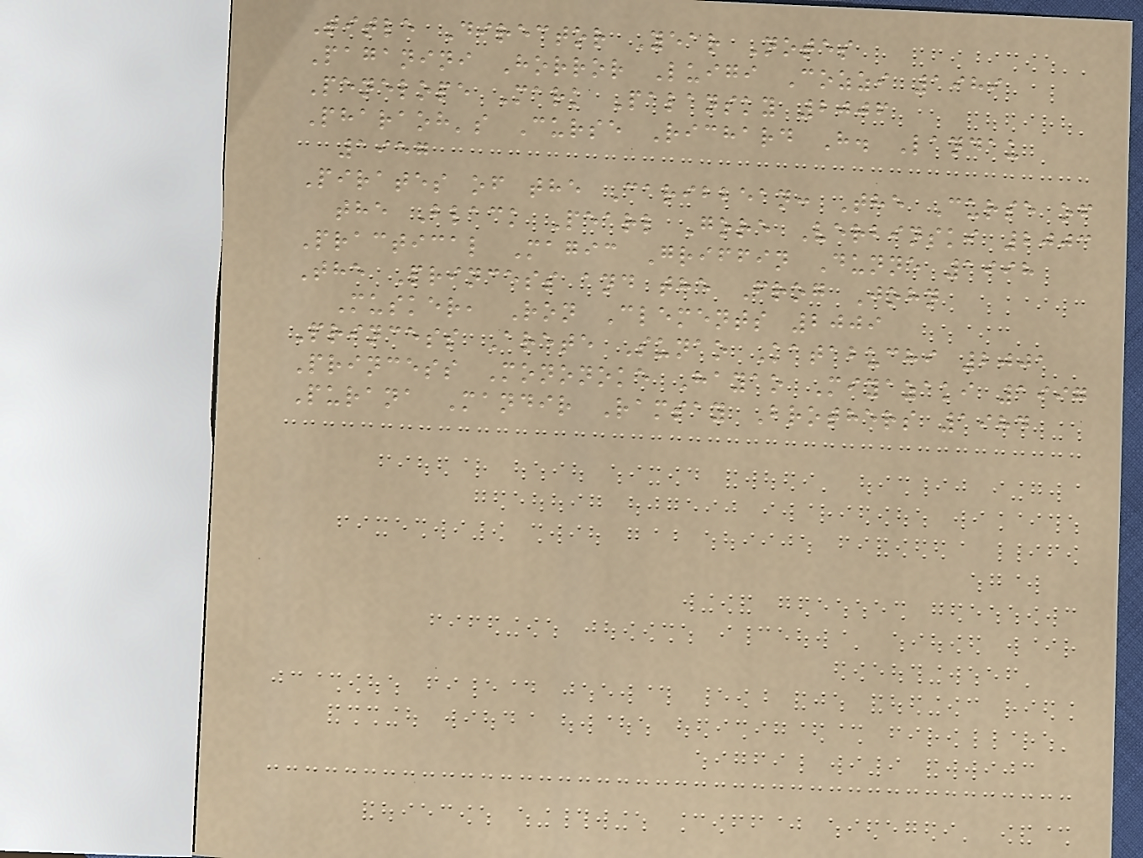Title Director Year Notes
Paganini Horror Luigi Cozzi 1989
Penelope Mark Palansky 2006
Pharaoh's Curse Richard H. Landau
1957
Pirates of the Caribbean: The Curse of
the Black Pearl Gore Verbinski 2003
Practical Magic Griffin Dunne 1998
The Princess and the Frog John
Musker, Ron Clements 2009
Princess Arete Sunao Katabuchi 2001
Princess Mononoke Hayao Miyazaki 1997
Purana Mandir Ramsay Brothers 1984
